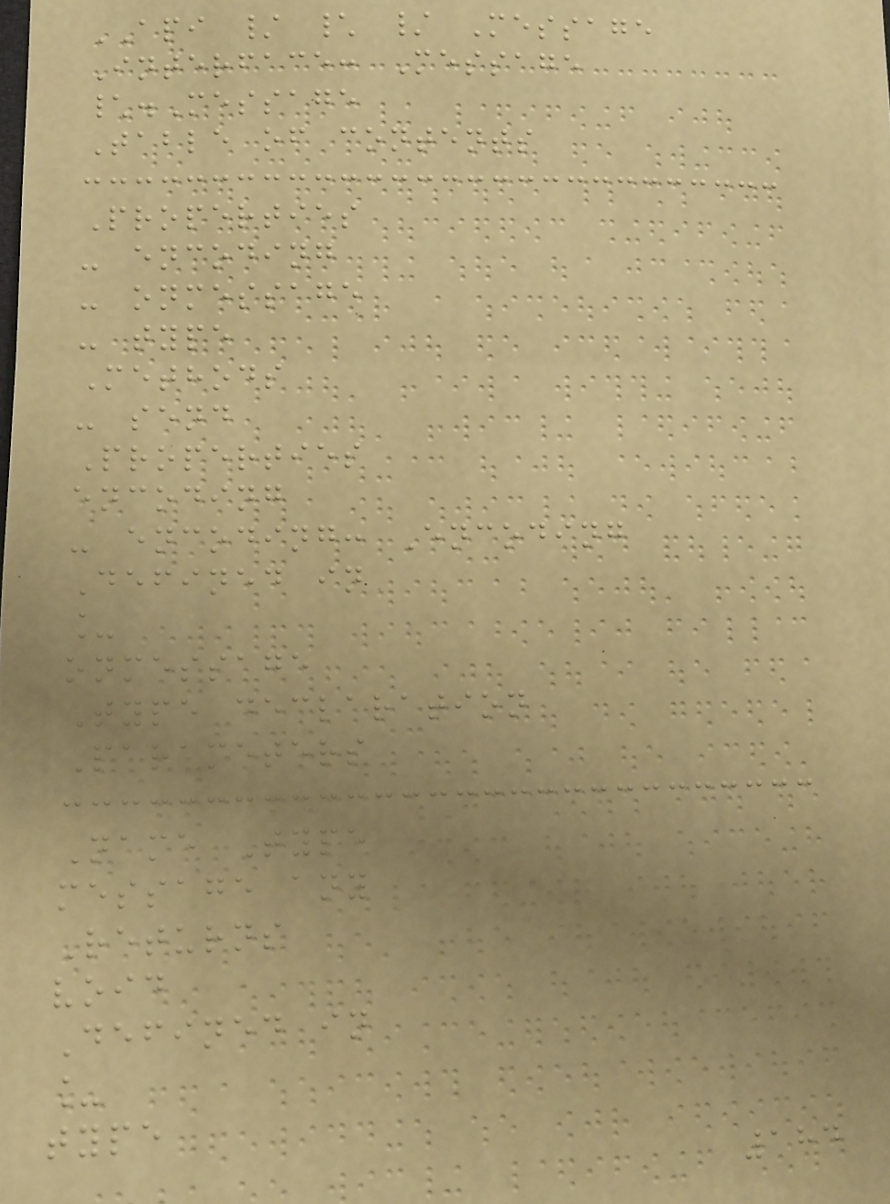API / \ / Message
Interface: Message
\.Message
Table of contents
Properties
- encoding
- onmessage
- type
Methods
- send
Properties
encoding
- encoding: Encoding
Defined in
_
onmessage
Type declaration
Parameters
Name Type
message any
Returns
void
Defined in
_
type
184
